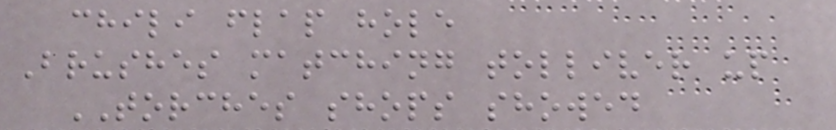chili flap hole
Brushes matching tolliver up
TORCHES shops showed
